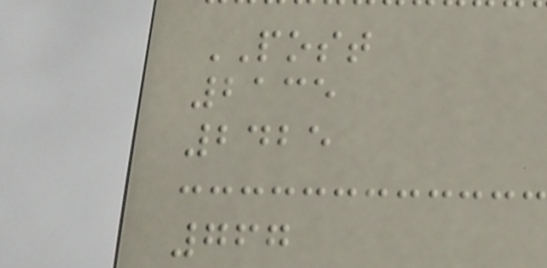POST
2135
2425
767
